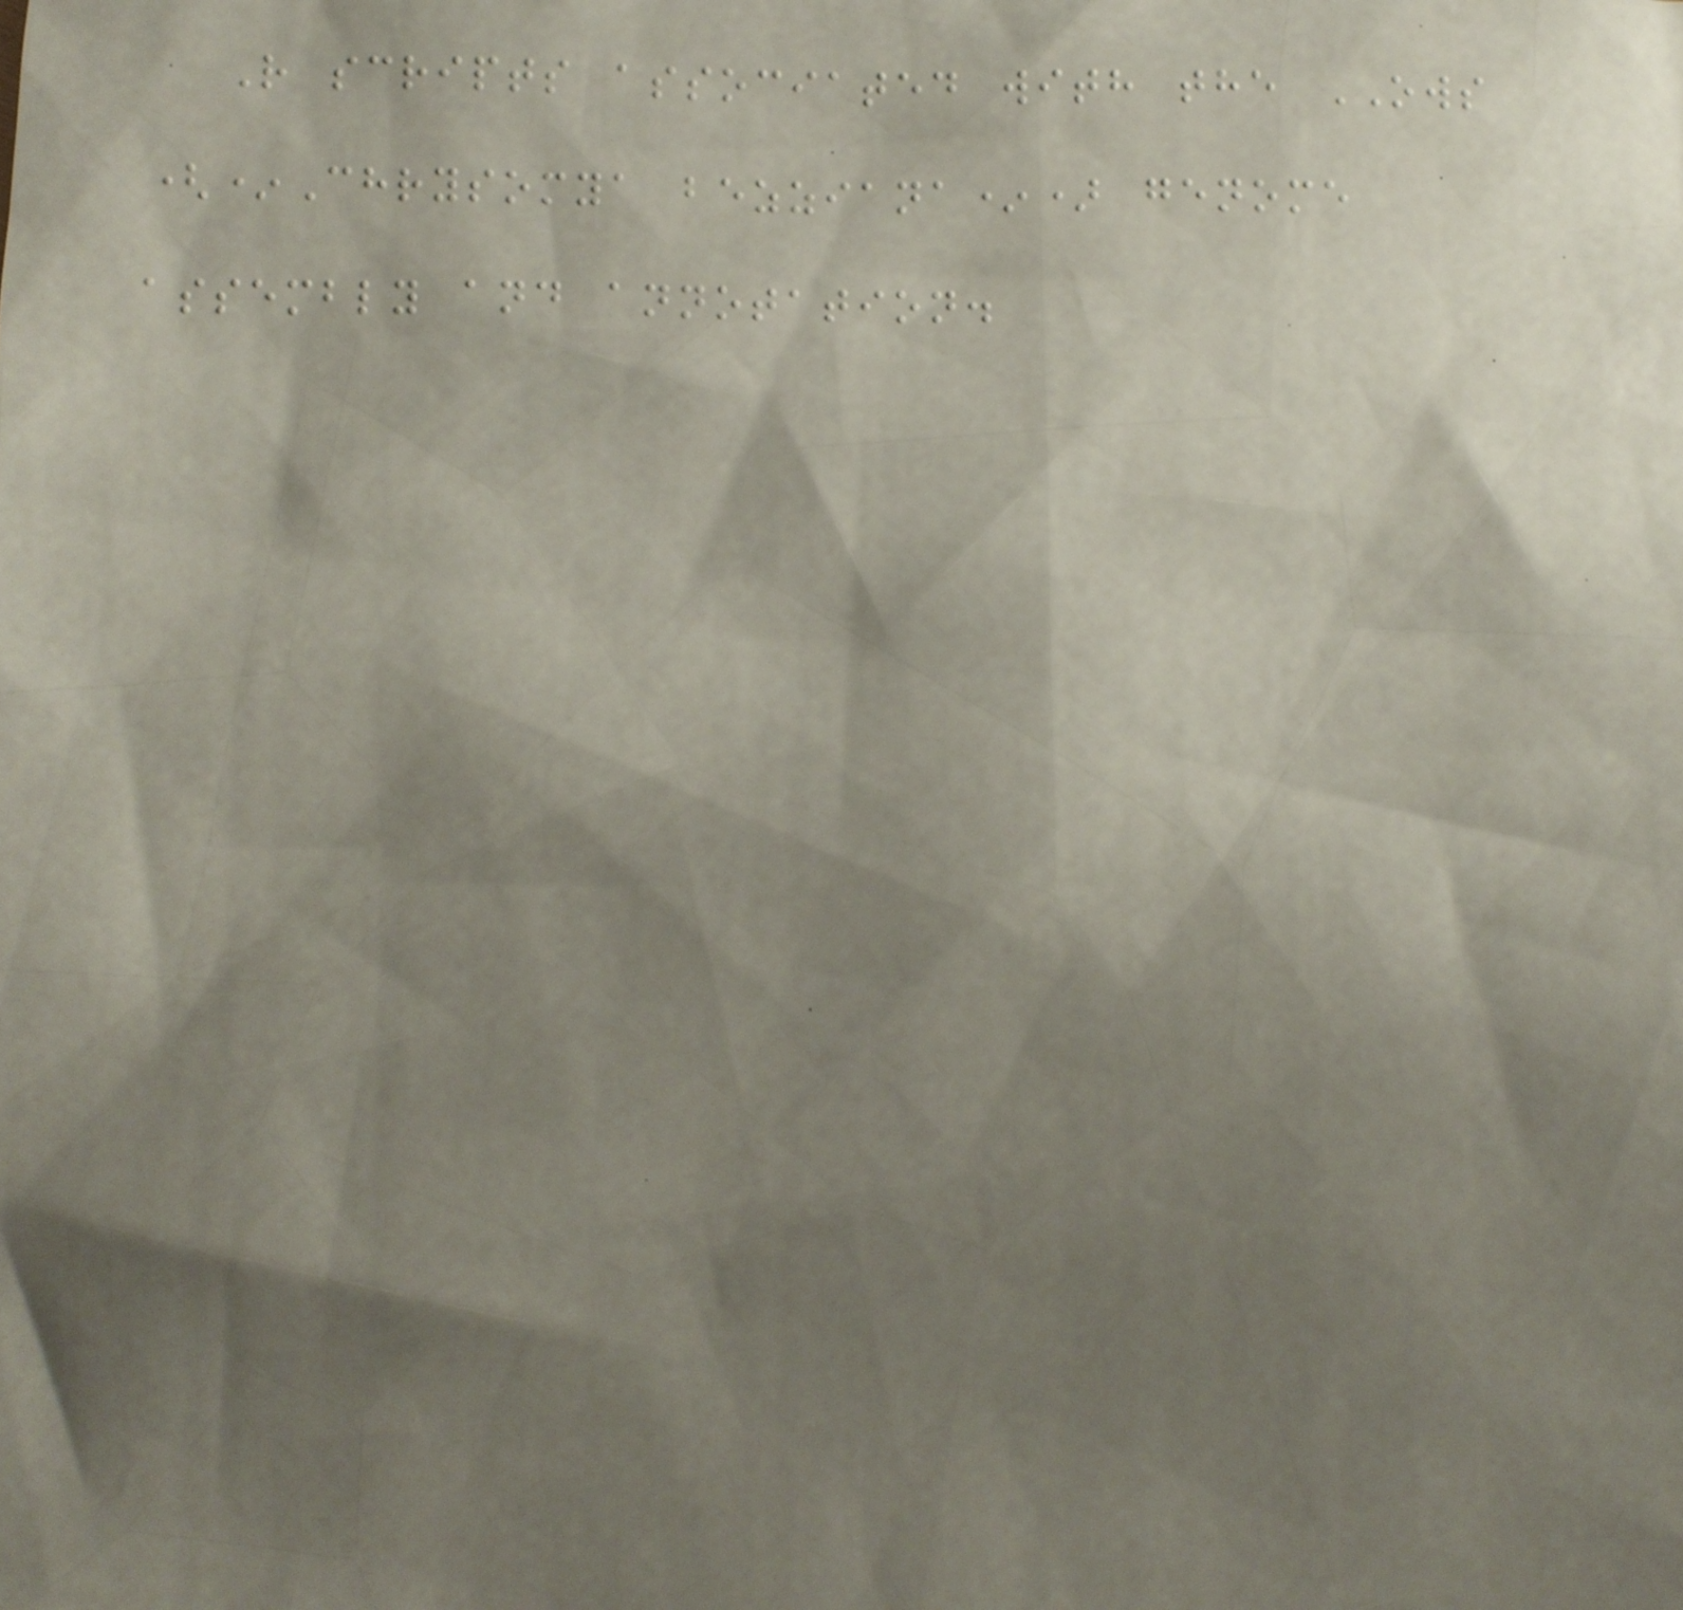R scripts associated with the OWS
(*Chrysomya bezziana*) genome
assembly and annotation.
